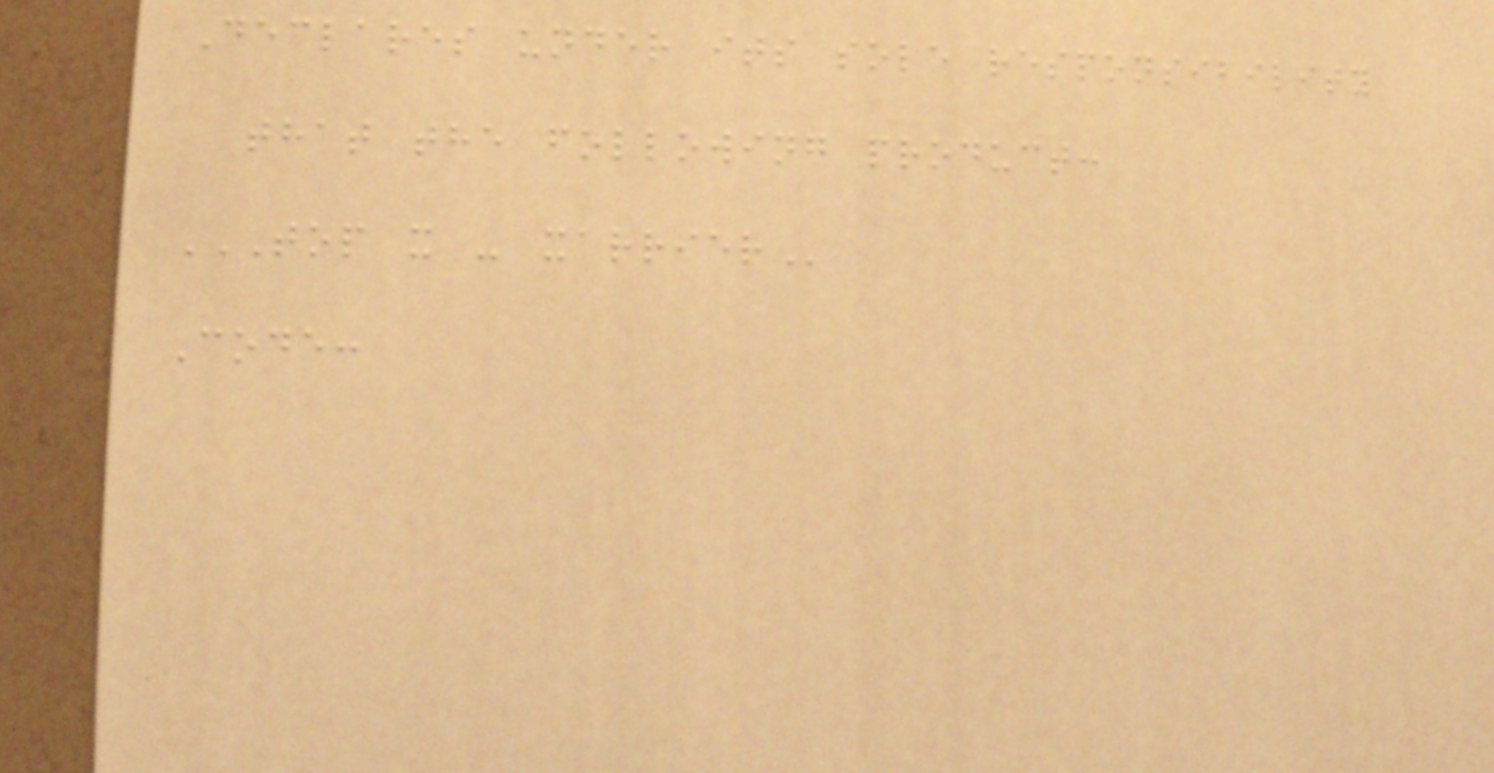Declares under its sole responsibility
that the following product:
TOP X - XARRIER
Code:
